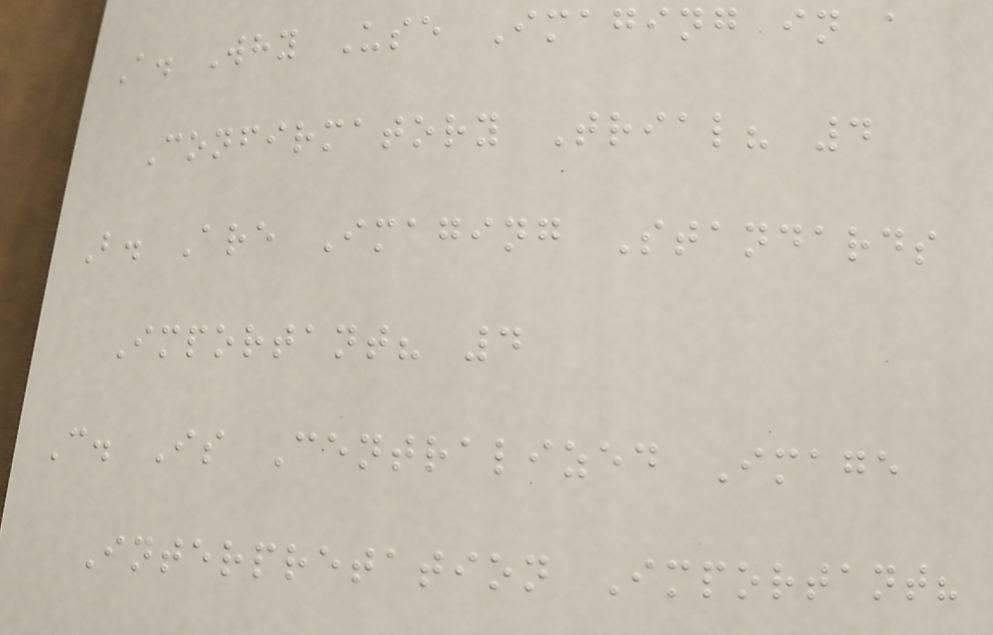A. Why Use Imaging in a
Confirmatory Trial? 4
B. Are Imaging Standards
Important? 4
C. Is Centralized Image
Interpretation Important?
